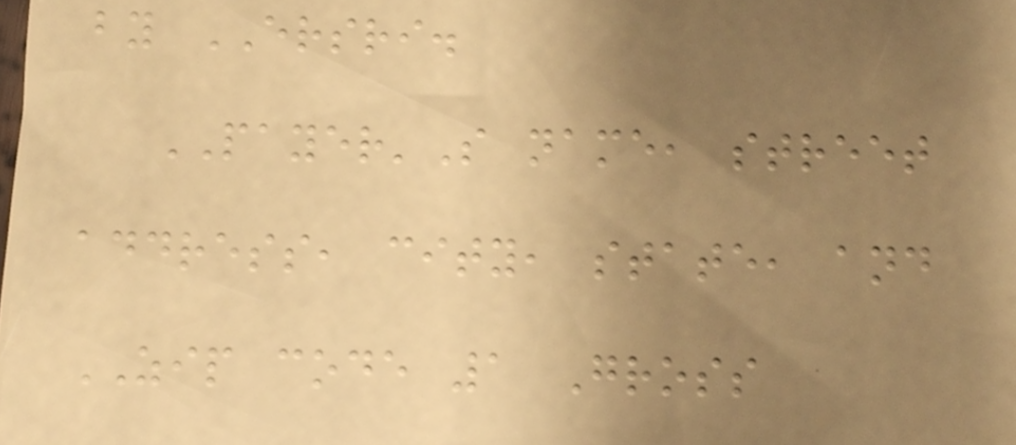by ERSRI.
PAYER'S name, street
address, city, state, and
ZIP code 1 Gross
